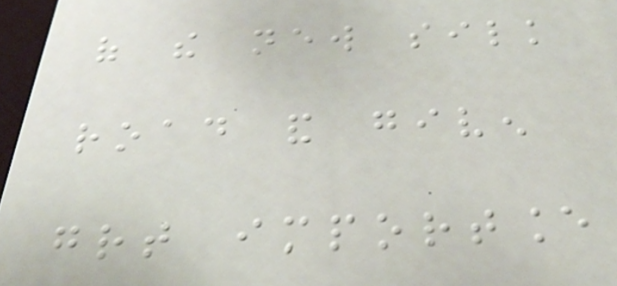of the new silk
road and given
great importance
